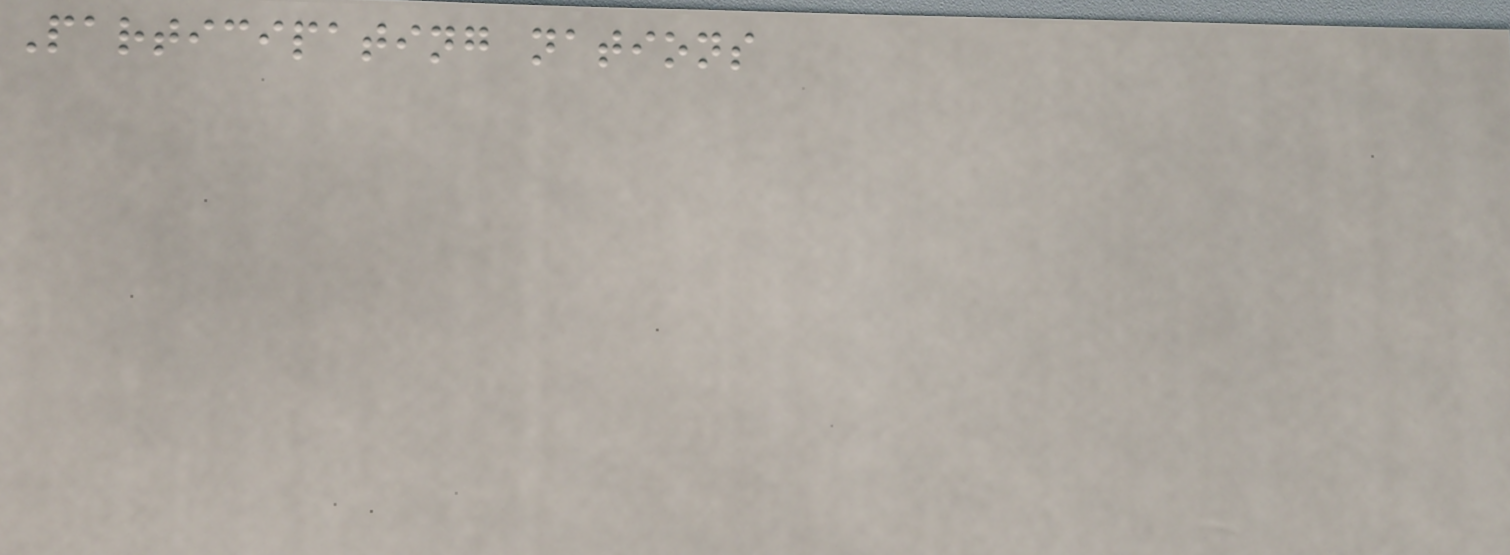Participating nations
